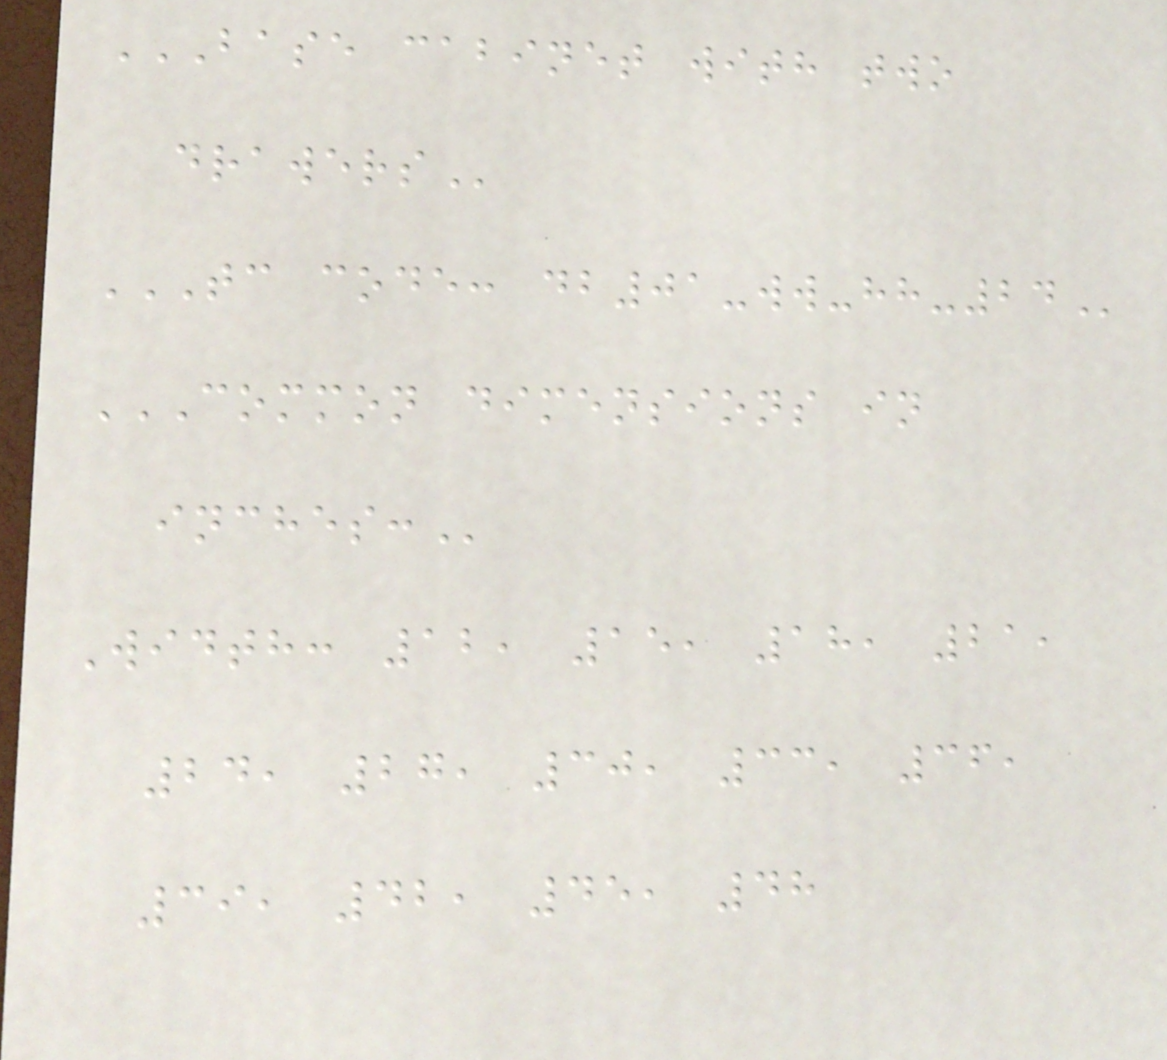BASE CABINET WITH TWO
DRAWERS
TC CODE: DB01-WW-HH-24
COMMON DIMENSIONS IN
INCHES:
Width: 12, 15, 18, 21,
24, 27, 30, 33, 36,
39, 42, 45, 48
